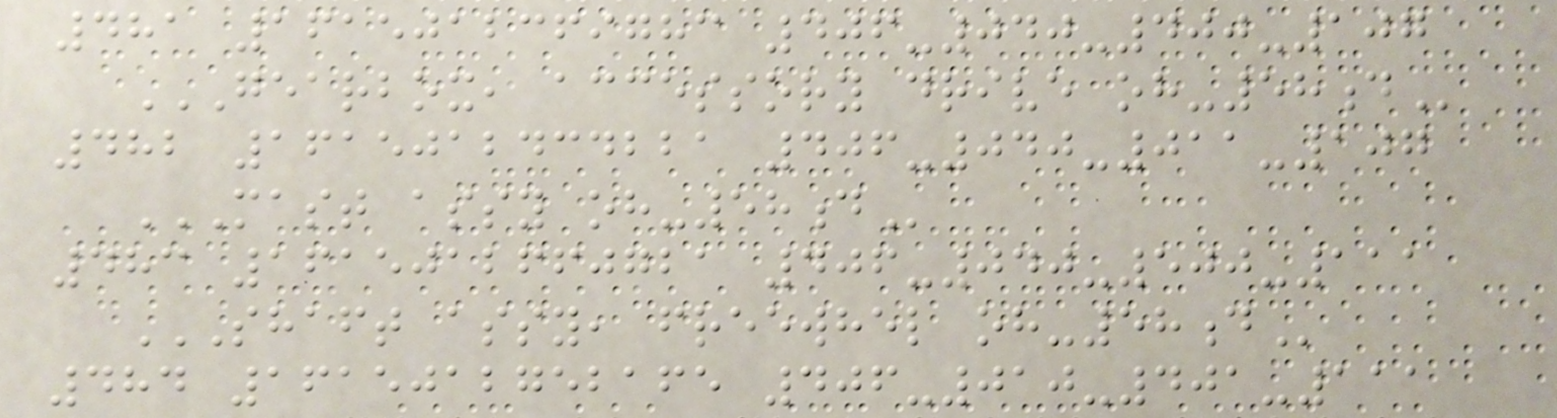481 1615012369783 406-040-400-107
GEARBOX, ACCESSORY DRIVE OH-58D
482 1615012434221 406-040-011-107
MAST ASSY OH-58D
483 1615012660721 406-040-500-111
SHAFT ASSY, FREEWHEL OH-58D
484 1615012752165 406-010-401-111
